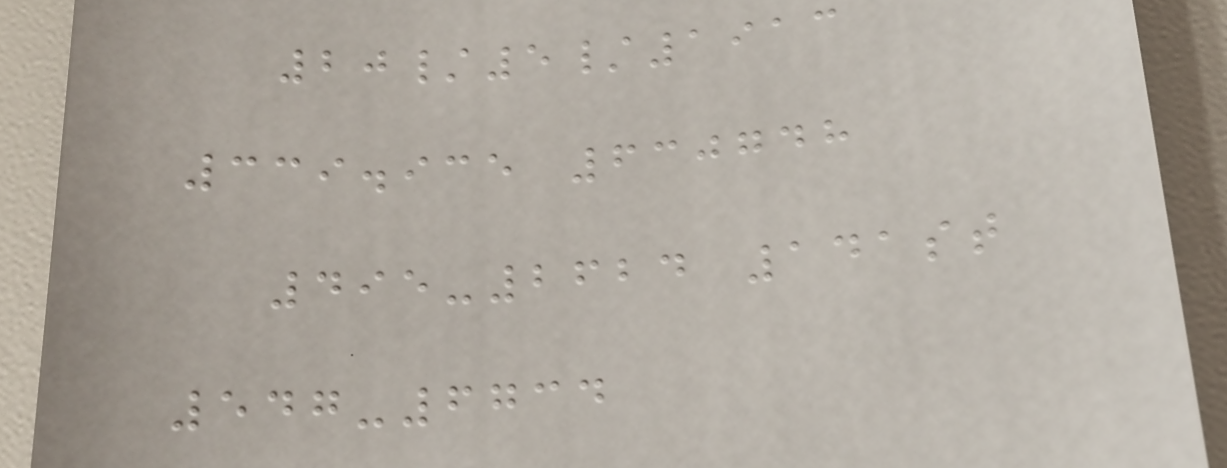20/5/1913
339.935 630748
495-2624 141st
547-6734
